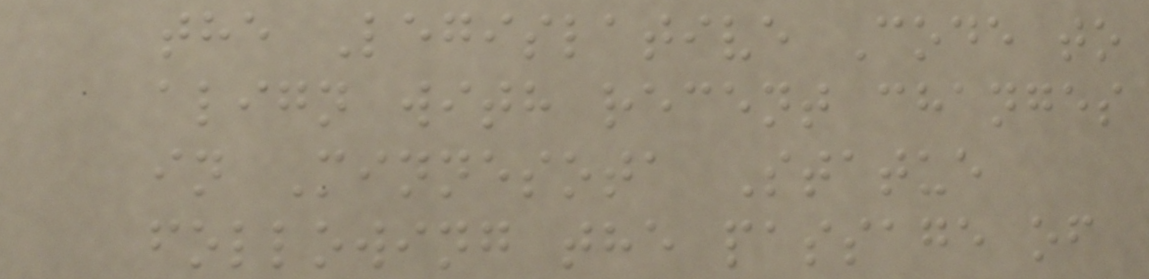the Legislative Code to
align with recent changes
in Minnesota Statue
following the passage of
